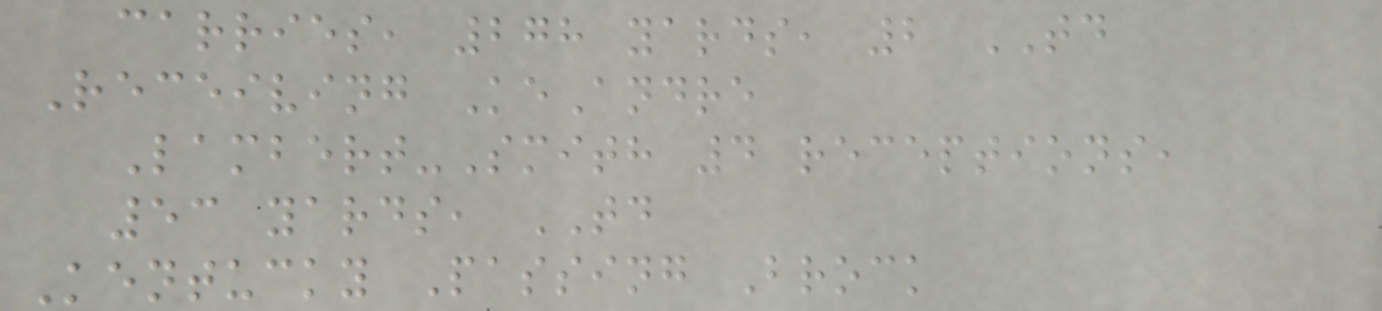carries, 278 yards, 2 TD
Receiving KeAndre
Lambert-Smith 4 receptions,
53 yards, TD
Kentucky Passing Brock
